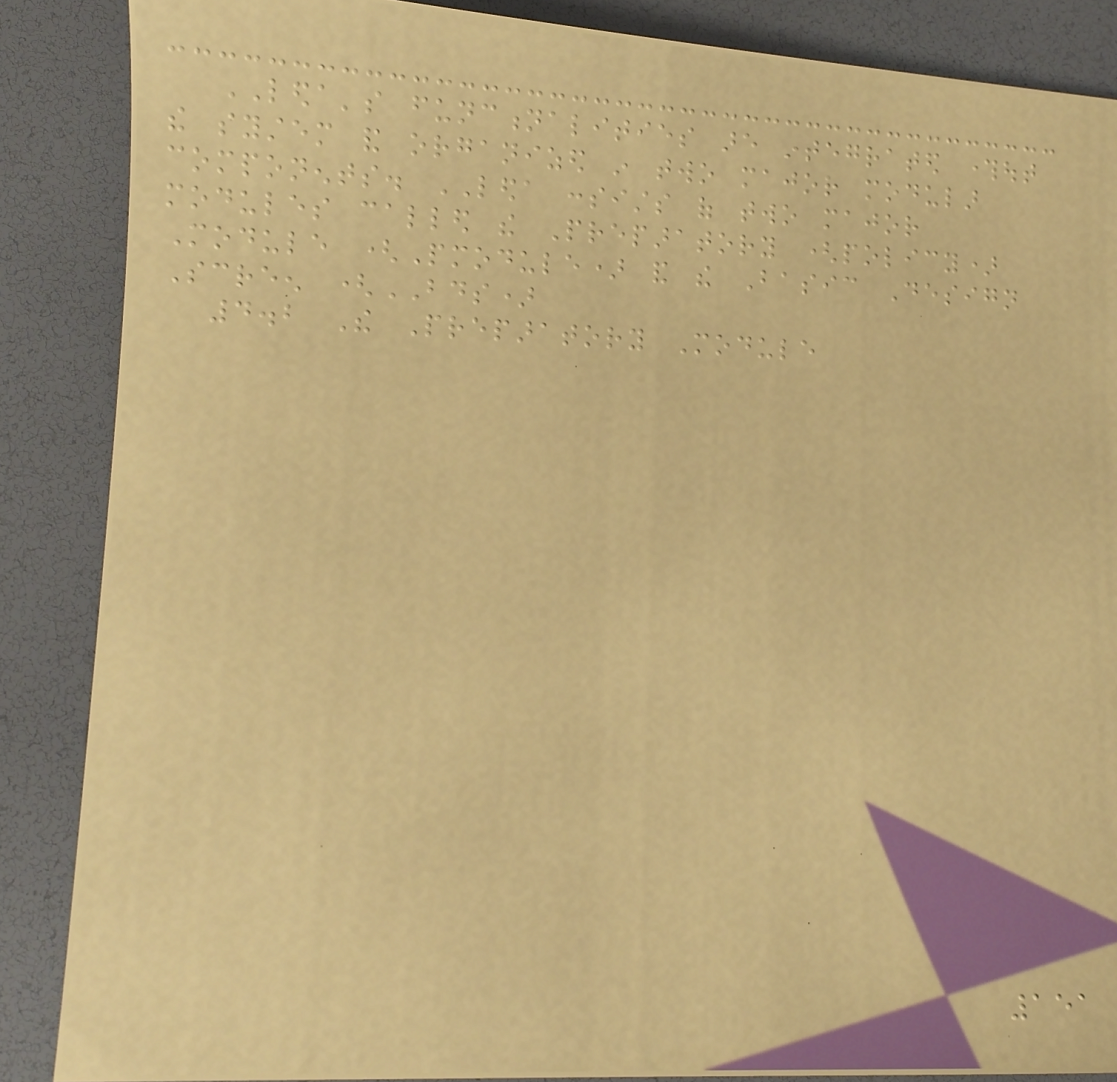LEDA's functionalities are integrated throughout
the system and organized in two major modular
components. LEDA consists of two major
modules called the Preparatory (policy)
Module (Pmodule) and the Basic Design
Screen (BDS)
4.2 The Preparatory Module
151
